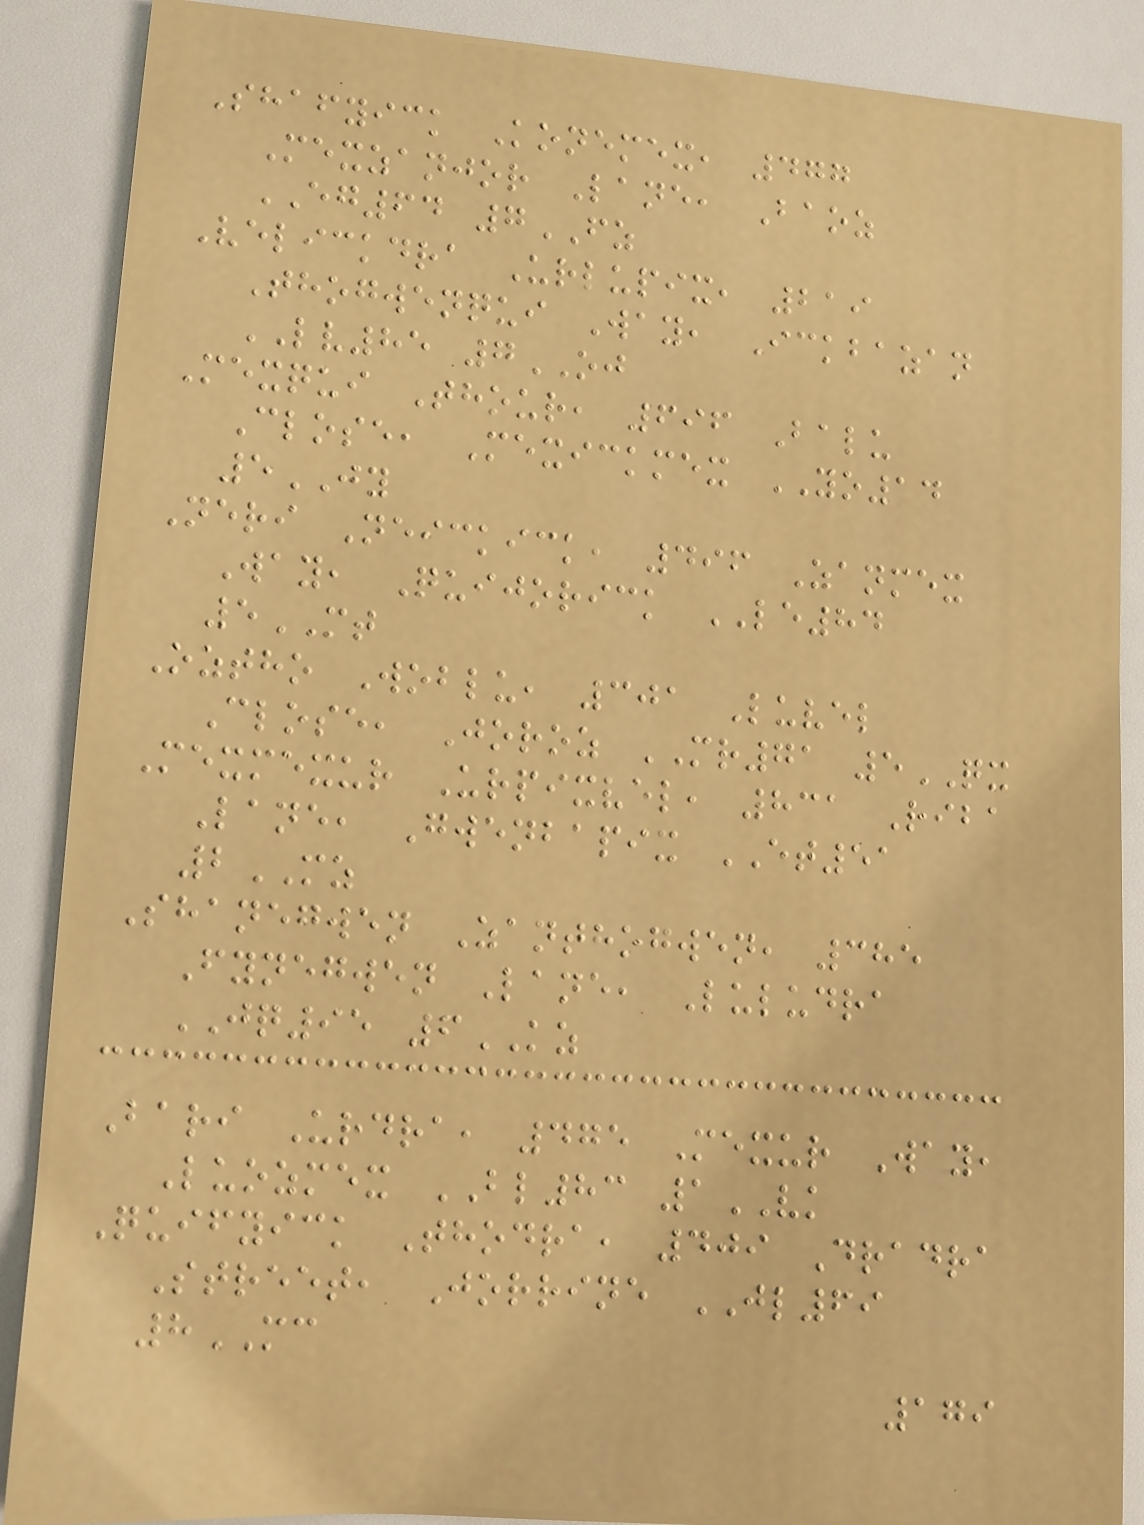Shafyick Konemex, 477
Mexzanjor Lane, Baoz
EG64 7FZ
Velickdra Urlupix, 219
Thogwenqui Way, Ickbazan
LV85 7OJ
Mexqui Thour, 696 Balu
Close, Mexickmex YO14
5JY
Neri Neickick, 496 Zanmex
Way, Quijorick LE84
5MT
Oztho Woblu, 301 Luvel
Close, Joroz MR71 5QX
Mexmexur Urpixvel, 831 Riba
Lane, Gwenbapix ET51
2MZ
Shanegwen Zanthogwen, 385
Fynegwen Lane, Luludra
JQ95 6KZ
Bari Urdra, 475 Mexur Way,
Luozmex BL83 1VK
Quifyick Thodra, 409 Dradra
Street, Jorrine JL69
8MC
179
